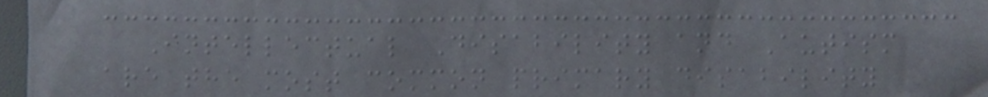Intellectual Disability and Autism
are the most common primary disability
